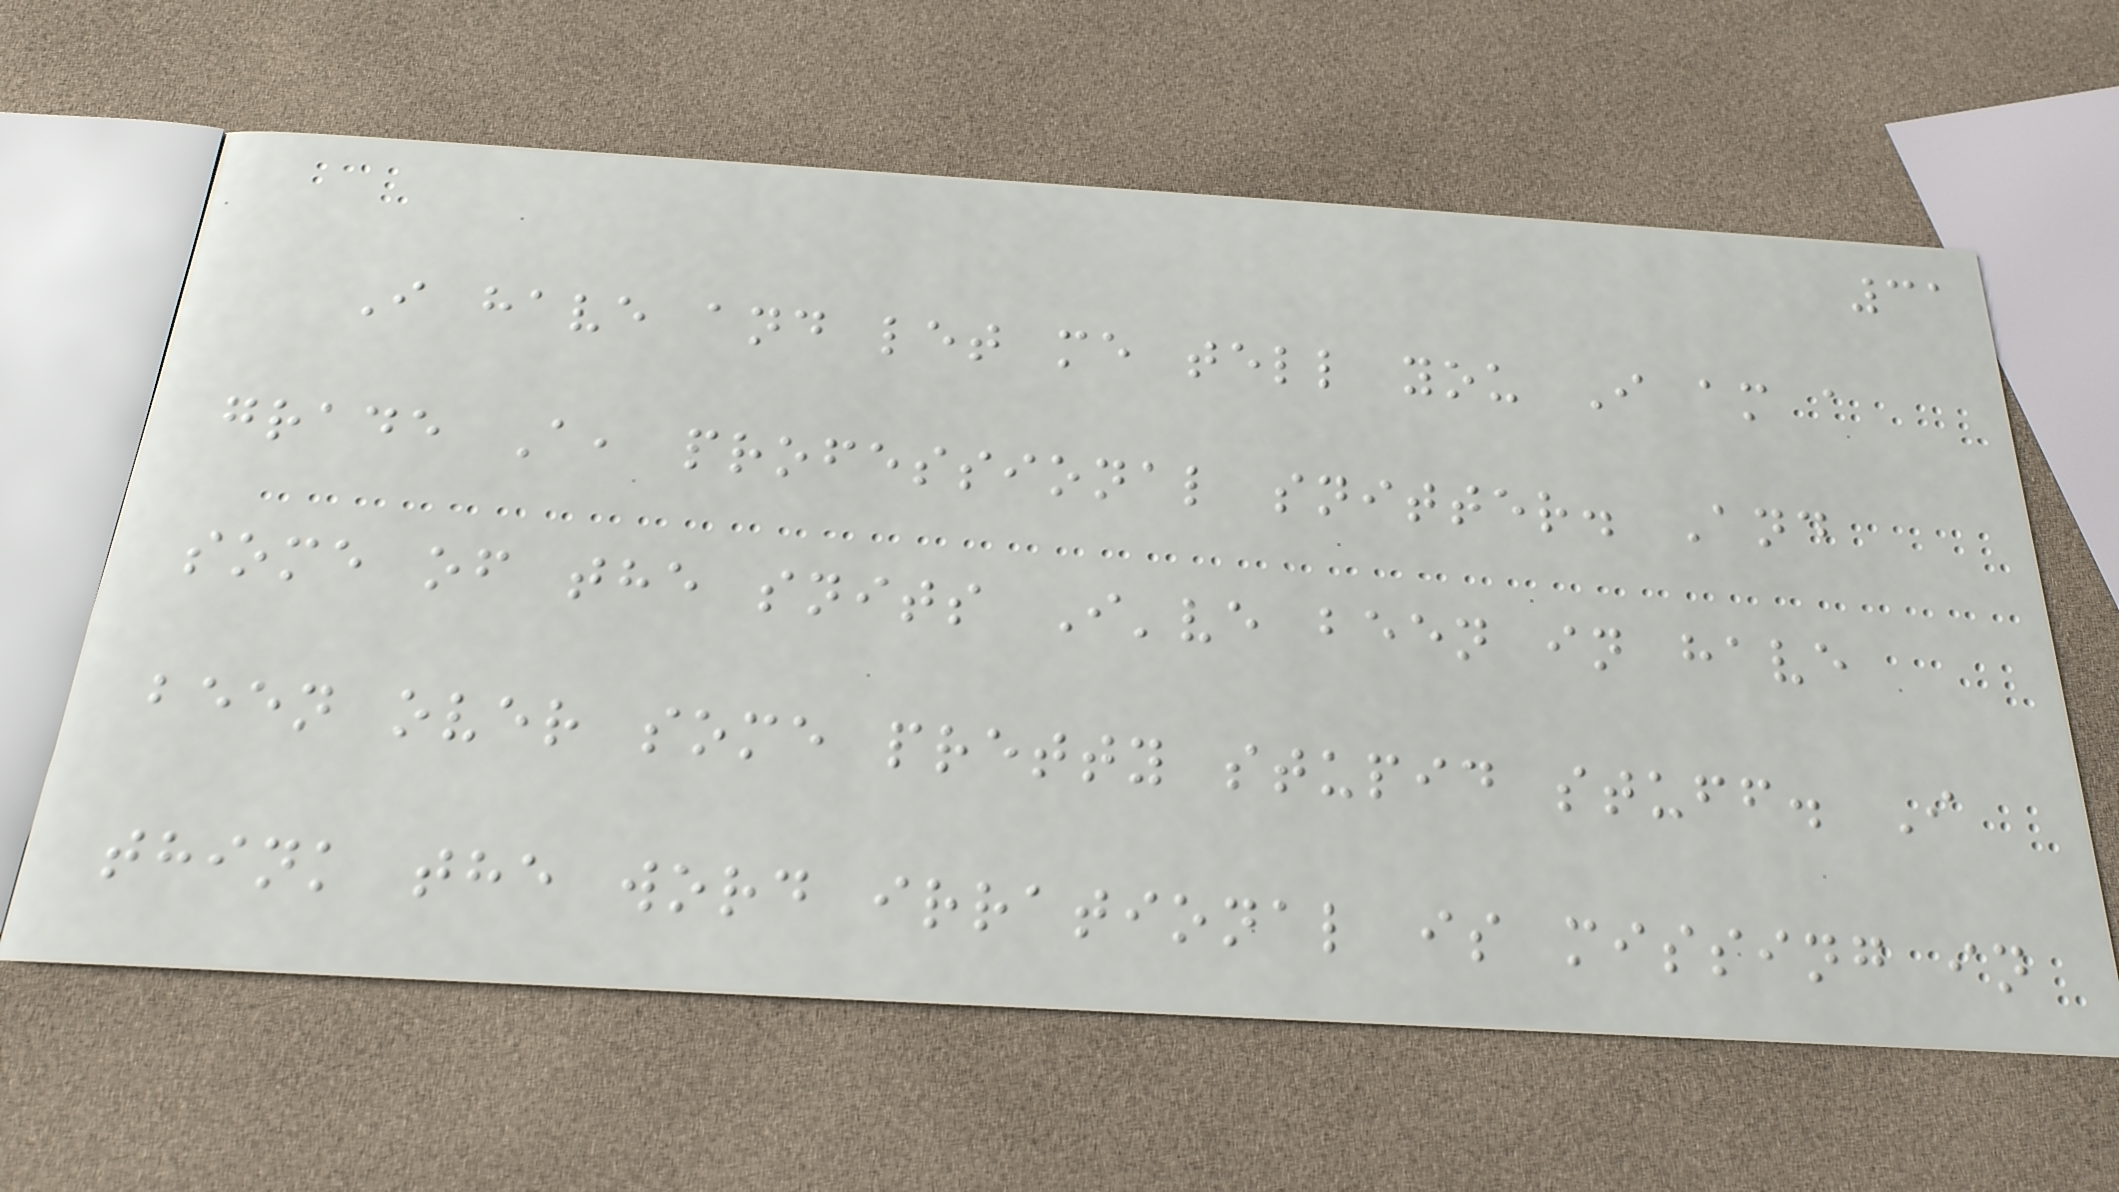31
I have and let me tell you I am a
grade A, professional snitter. And
some of the snits I've been in have
been over some pretty stupid stuff. I
think the word irrational is missing in
